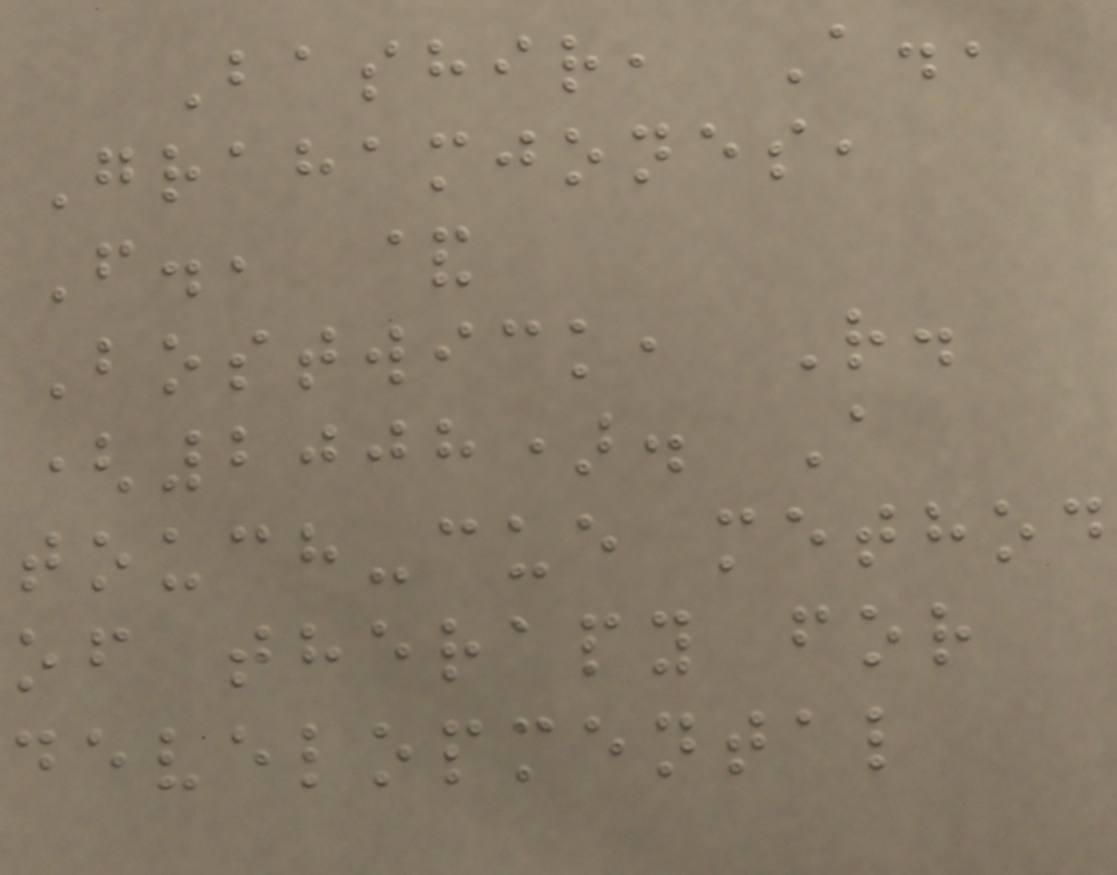Bashir, A.,
Grahamjones,
F., &
Bostwick, R.
(2008). A
touch-cue method
of therapy for
developmental
